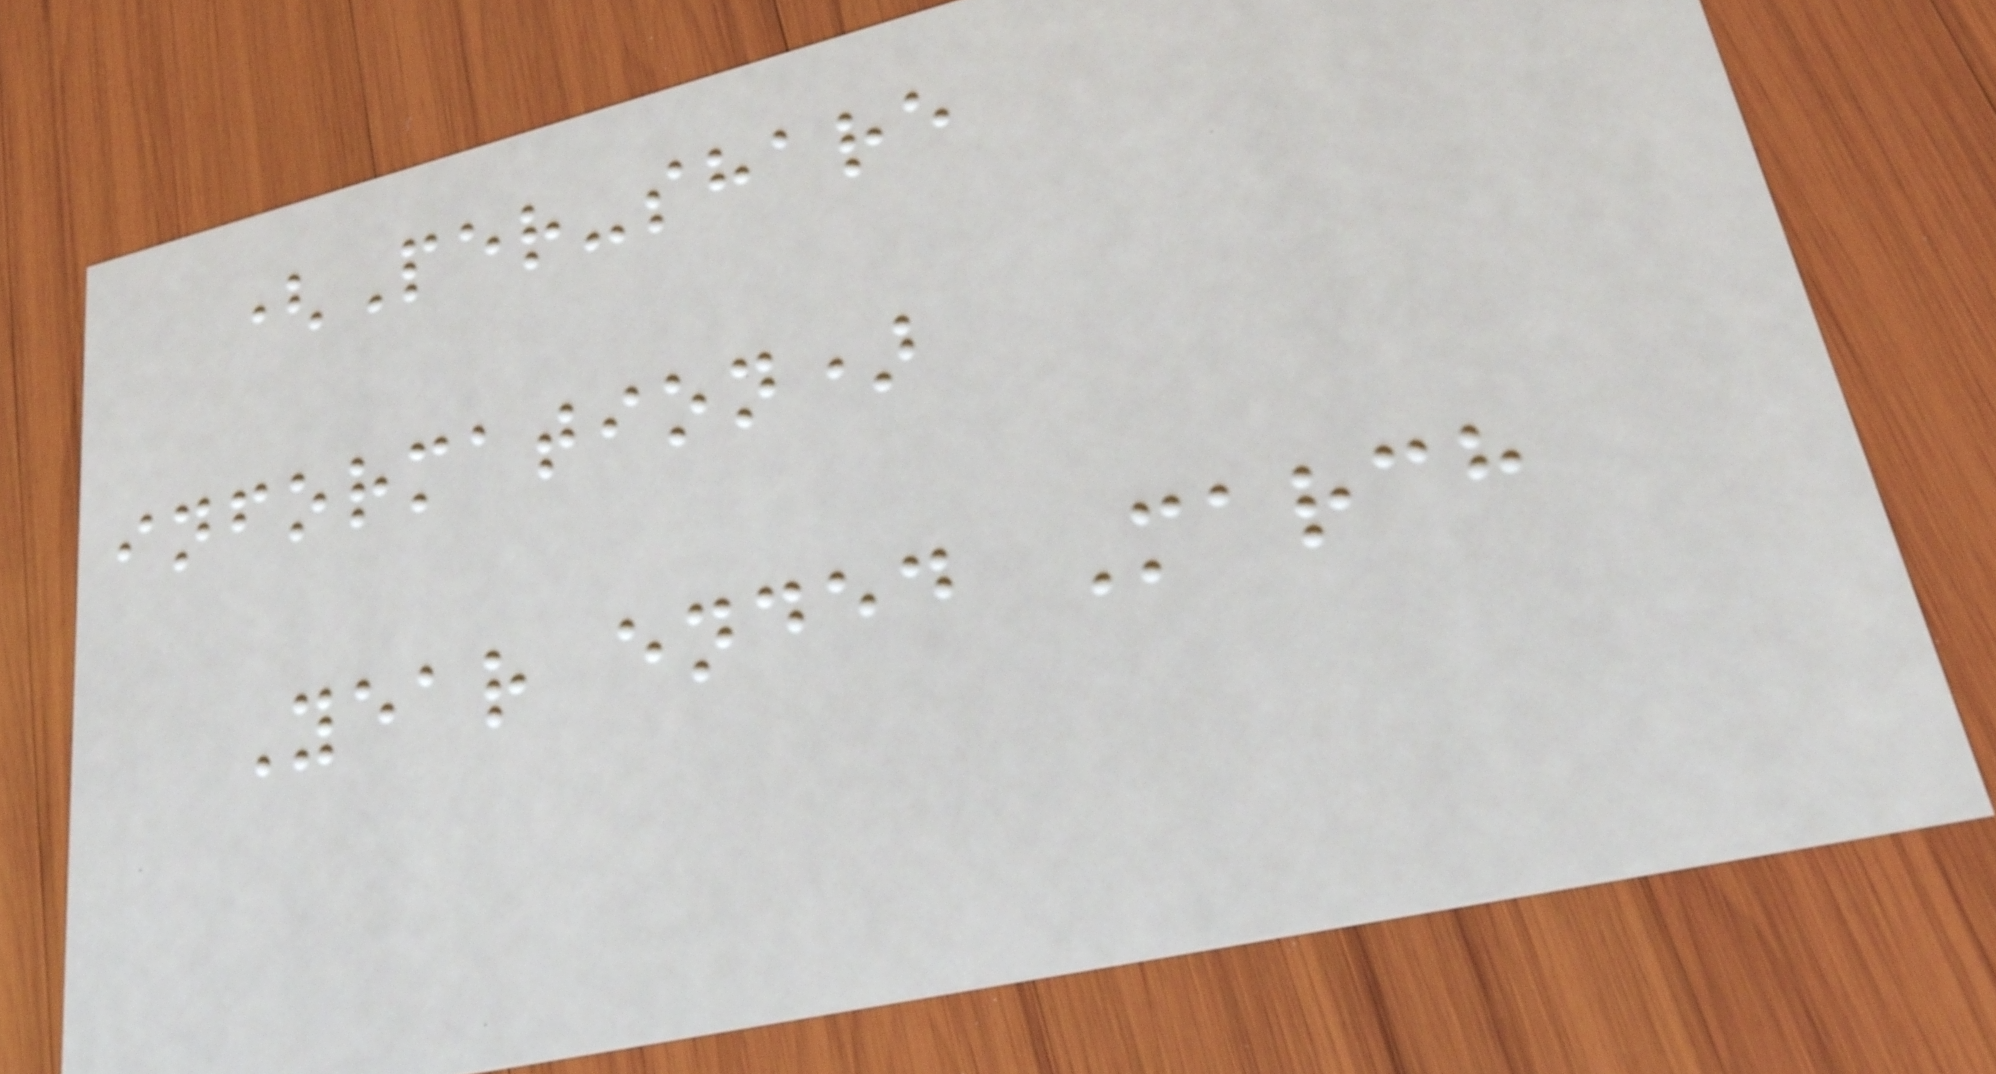(Per-share
information)
Year ended March
